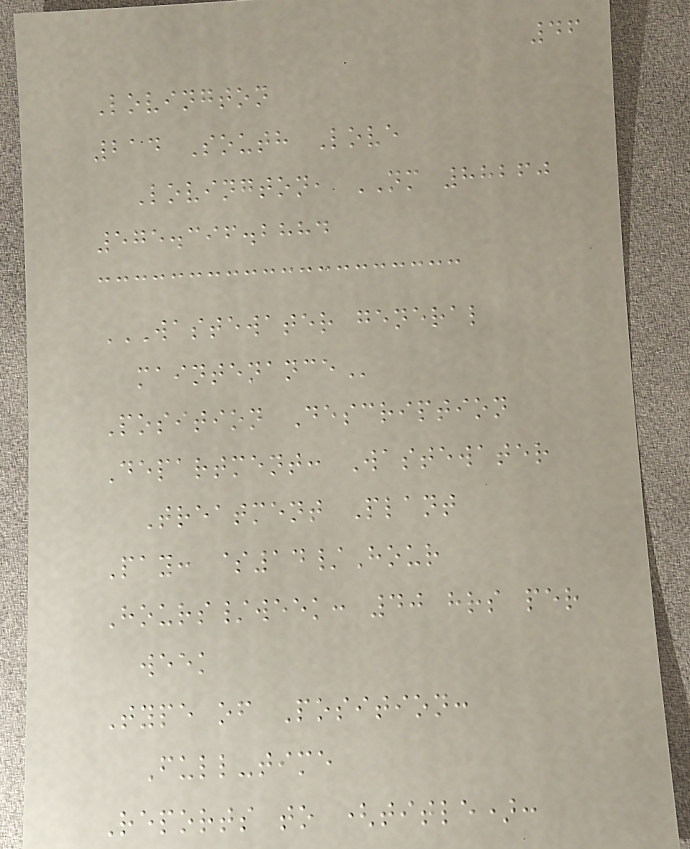46
Lovington
214 South Love
Lovington, NM 88260
575.396.2884
WASTEWATER GENERAL
MAINTENANCE
Position Description
Department: Wastewater
Treatment Plant
Pay: $14/Hour
Hours/week: 40 hrs per
week
Type of Position:
Full-time
Reports to (title):
